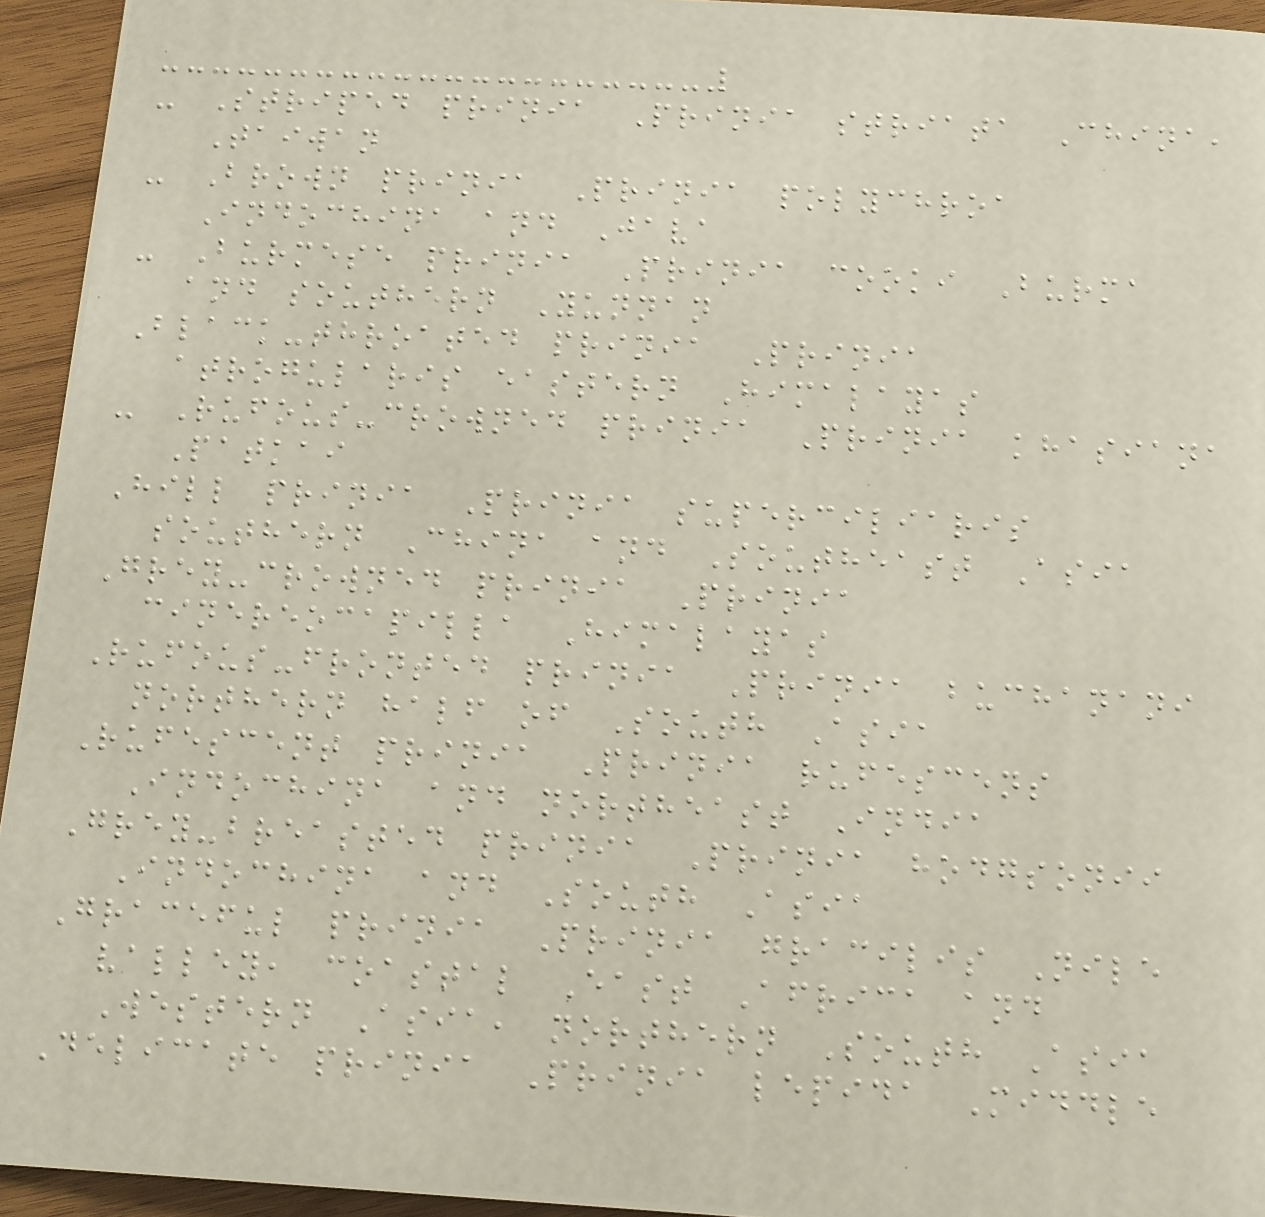- Striped prinia Prinia striata China,
Taiwan
- Brown prinia Prinia polychroa
Indochina and Java
- Burmese prinia Prinia cooki Burma
and southern Yunnan
Black-throated prinia Prinia
atrogularis eastern Himalayas
- Rufous-crowned prinia Prinia khasiana
Patkai
Hill prinia Prinia superciliaris
southern China and Southeast Asia
Grey-crowned prinia Prinia
cinereocapilla Himalayas
Rufous-fronted prinia Prinia buchanani
northern half of South Asia
Rufescent prinia Prinia rufescens
Indochina and northeast India
Grey-breasted prinia Prinia hodgsonii
Indochina and South Asia
Graceful prinia Prinia gracilis Nile
valley, coastal East Africa and
Western Asia, northern South Asia
Delicate prinia Prinia lepida Middle
